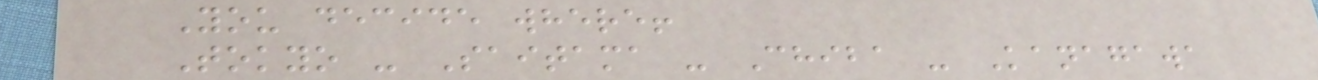You decide where!
Tokyo - Saitama - Chiba - Kanagawa
